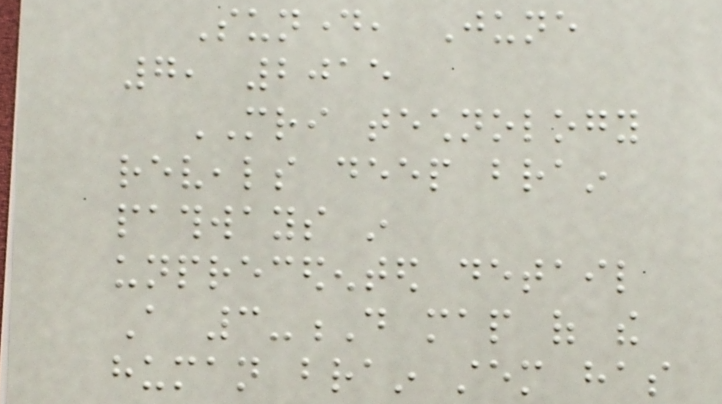Sunday, June
7, 2015
MRI technology
reveals deep brain
pathways in
unprecedented detail
A 3-D map of the
human brain stem has
